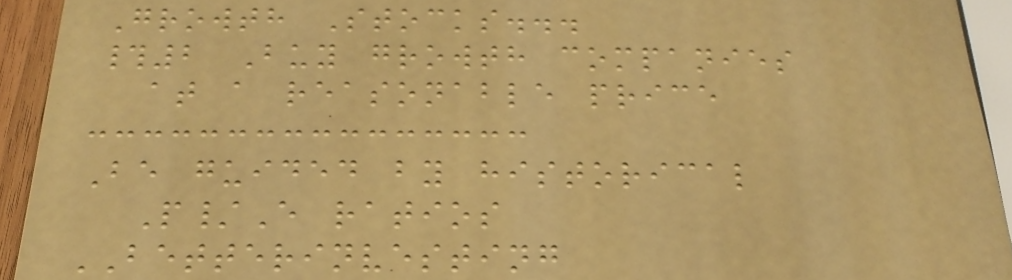Growth Stocks...
#2 Buy growth companies
at a reasonable price
Be guided by historical
P/E ratios
BETTERINVESTING
